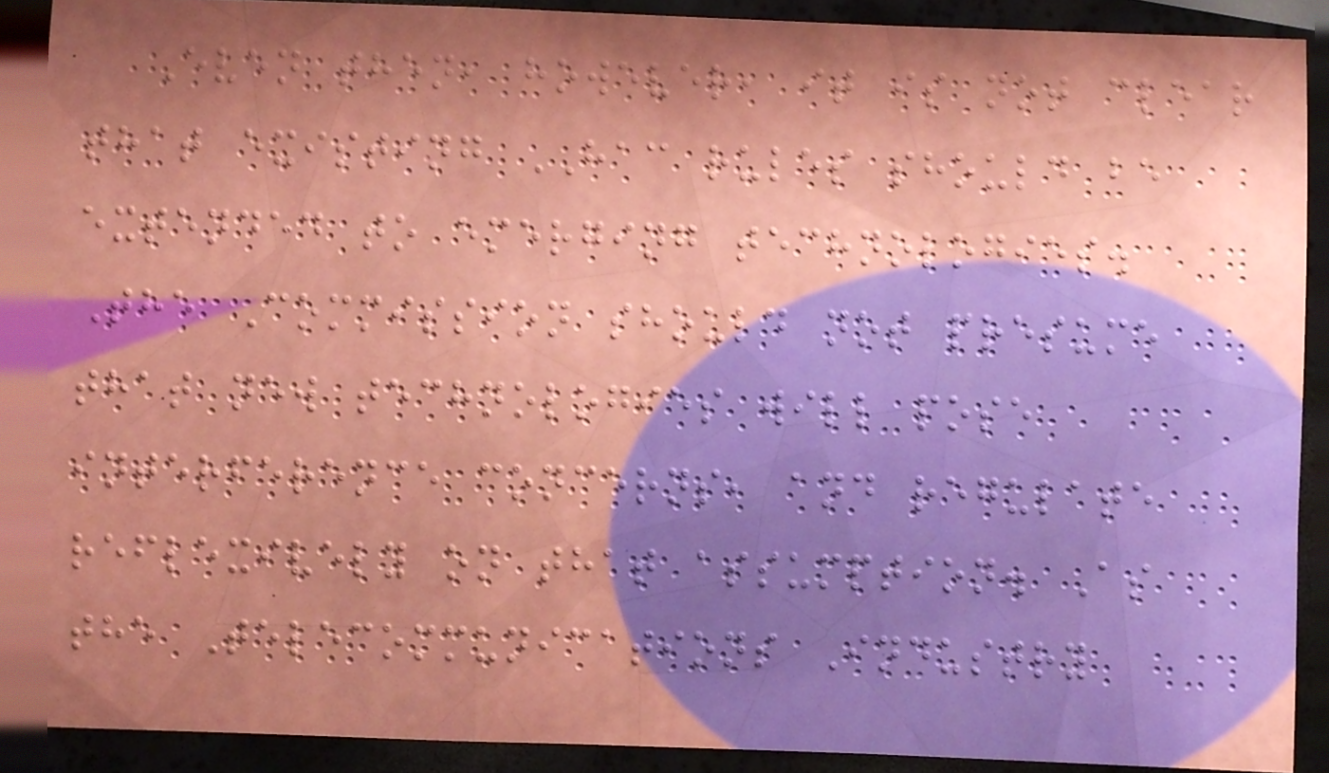Even then, however, it is not clear
that existing HAC rules should be
extended to emerging technologies.
The Commission should not presume
that new technologies will pose
interference concerns, and regulate
reflexively on that assumption. As
the Telecommunications Industry
